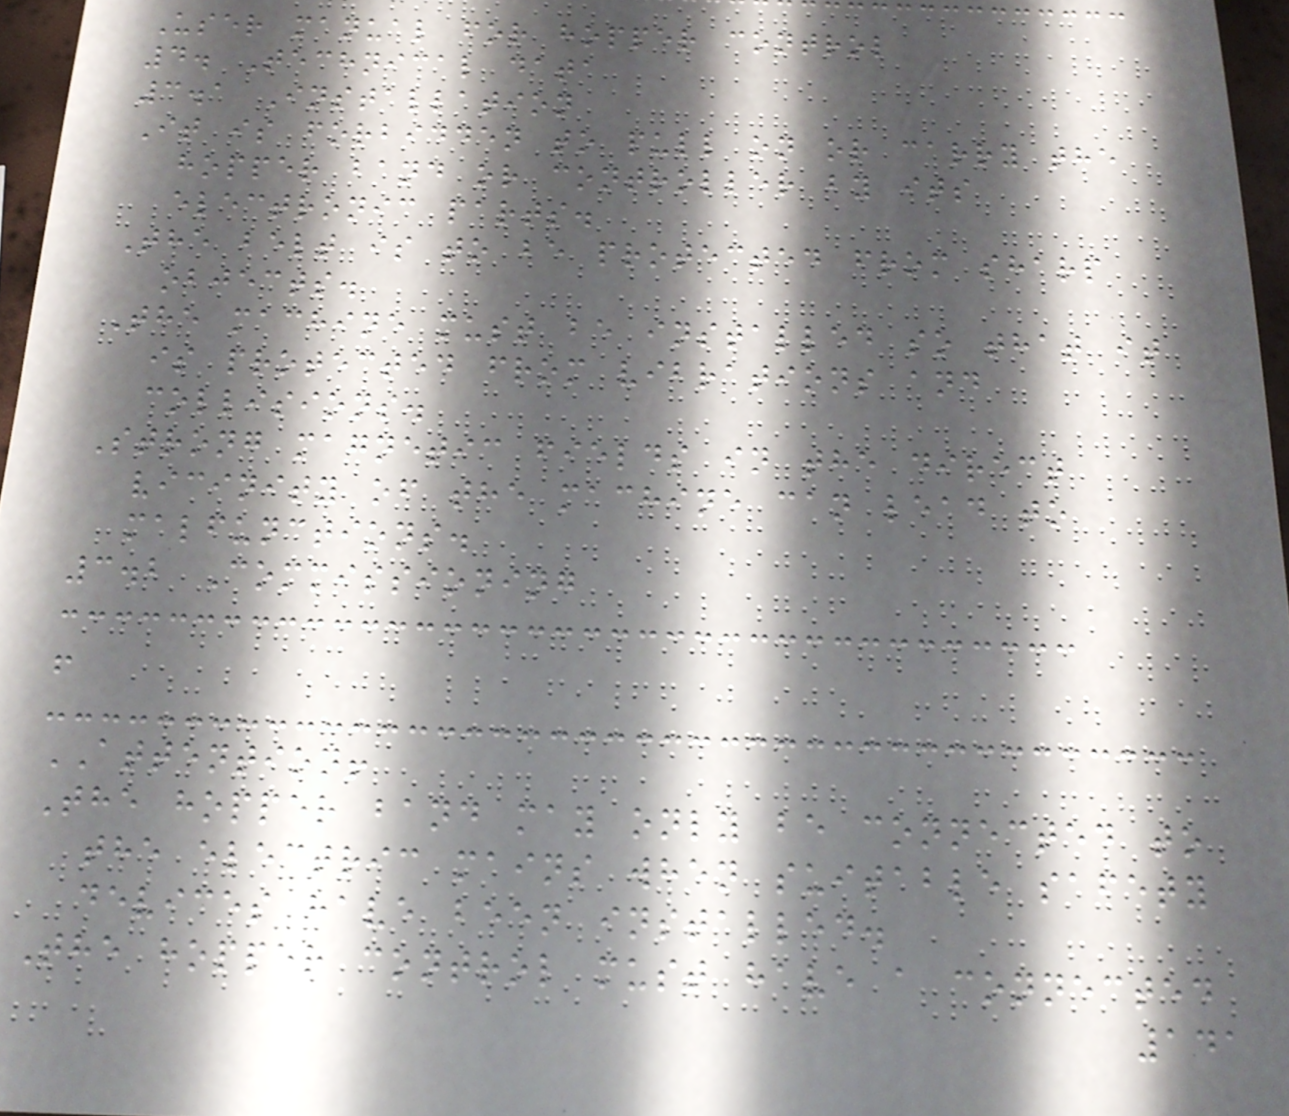User manual for hopper control
4. Technical data
3.1 Installation
It is forbidden to pull on or carry the
hopper band or controller by its
electronic parts.
The belt is to be protected from sharp
objects.
The machine must be installed so that it
is protected from vibrations and
collisions.
Strong magnetic fields in the direct
vicinity of the machine can lead to
malfunctions.
3.2 Commissioning
!
ATTENTION!
The hopper band may only be connected to
the electric mains when suitable safety
devices have been installed.
The hopper control must have a connected
141
